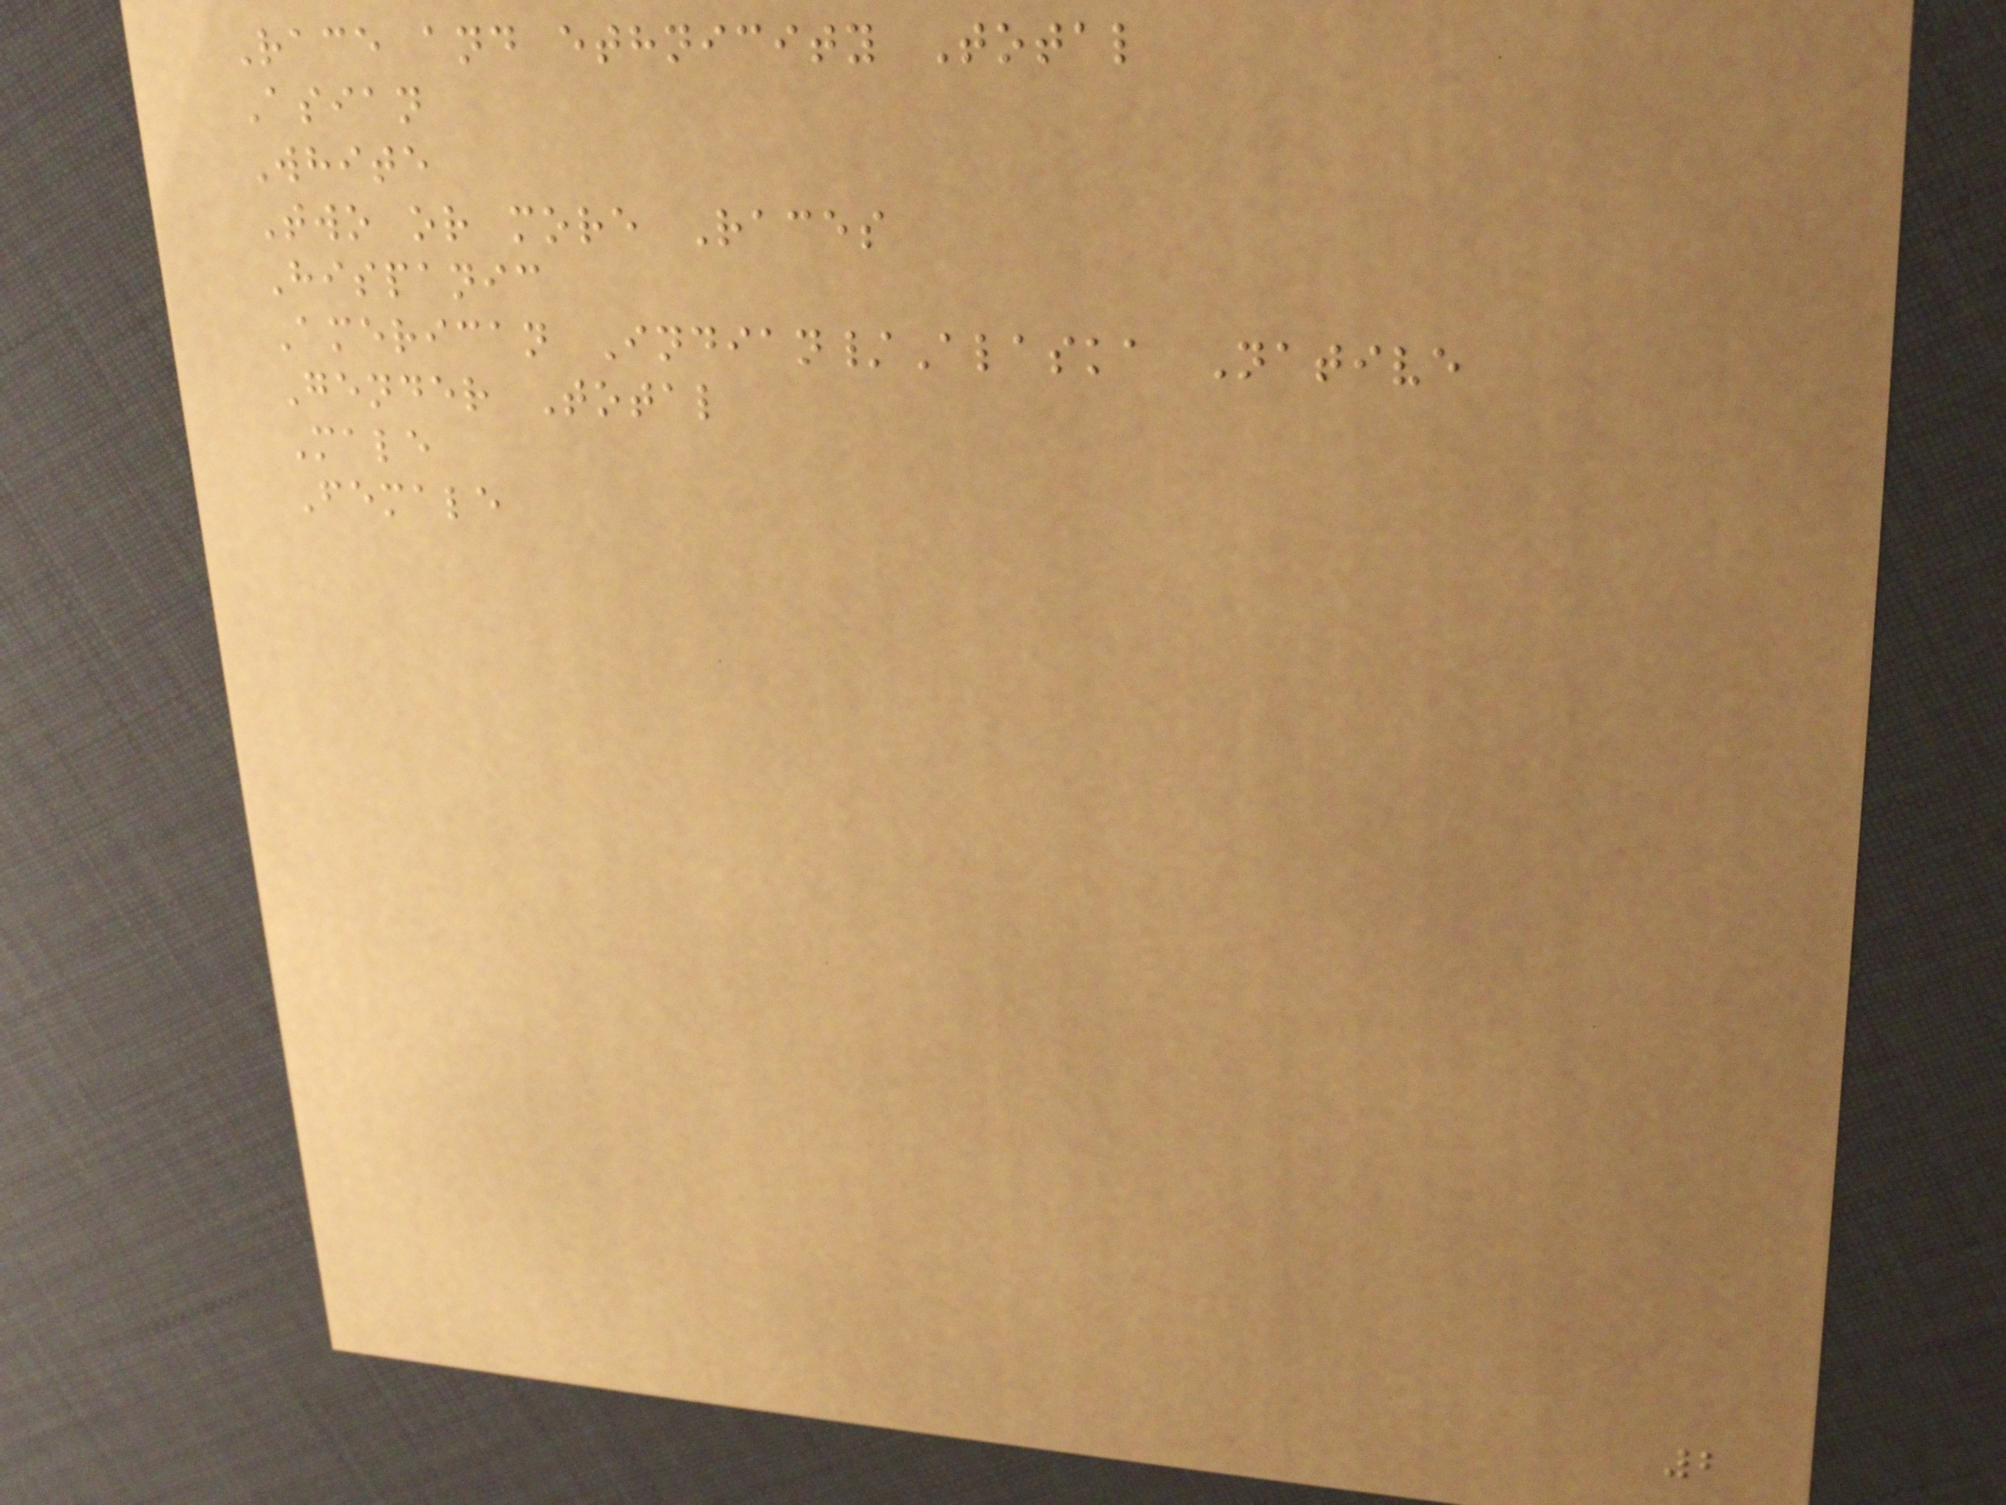Race and ethnicity Total
Asian
White
Two or more Races
Hispanic
American Indian/Alaska Native
Gender Total
Male
Female
2
